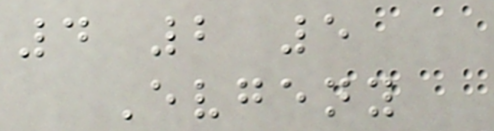4 2 5
Evgeny
